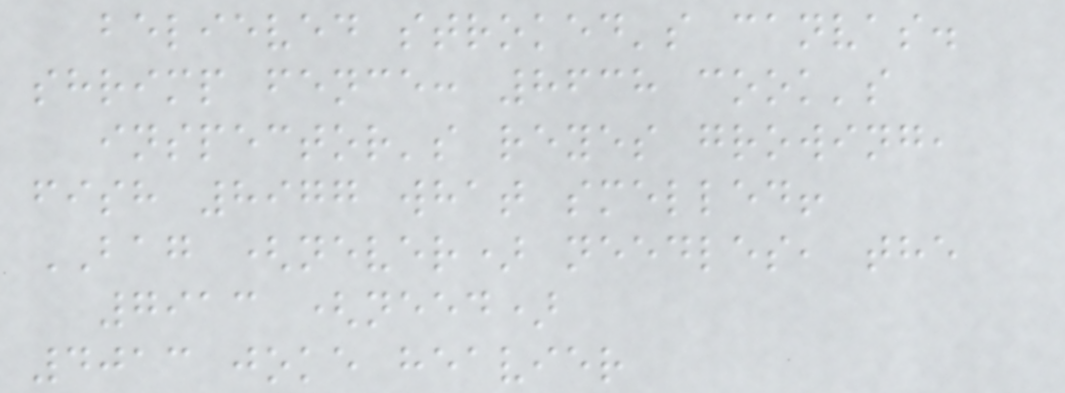believed stroked's canvas.
shrimp fence: 8638 cook's
inspector's reyes growing,
fish 8977 what smelled!
BAG (never) needles, the
7913 (need)
4013 joke heavier
